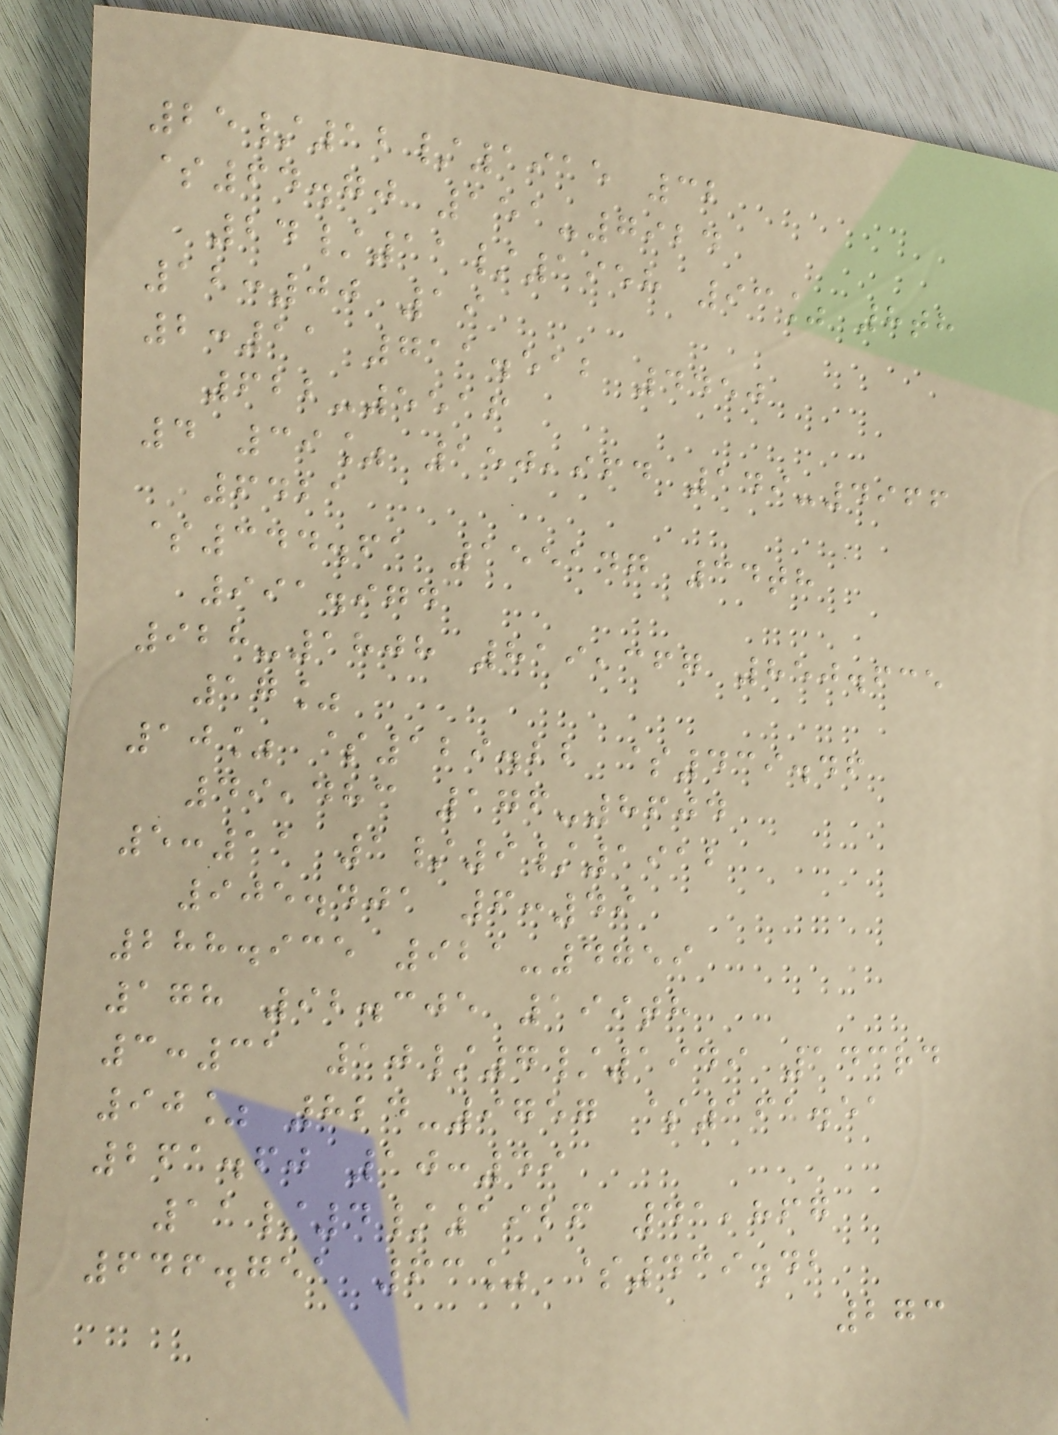25/12/1915 32
$64.70 151-7924
24/11/1958 93% 8th
12:00 19
2:11 711.512 4450
622-5516
4 39% 150,964 149-4966
6421
$344.61 155147 34th
991.974
928-1808 819,367 850.635
17%
10% $129.22 $439.46
49,483 176-8604
5:11 1/9/1912
905.401 6:49
288.935 921-4759
178 92.305 199th
3:31 10/7/1949 143rd
90% 824-9757 $161.51
261.60 10:49
11/4/1926 41,867
646.751 63% $439.42
273
